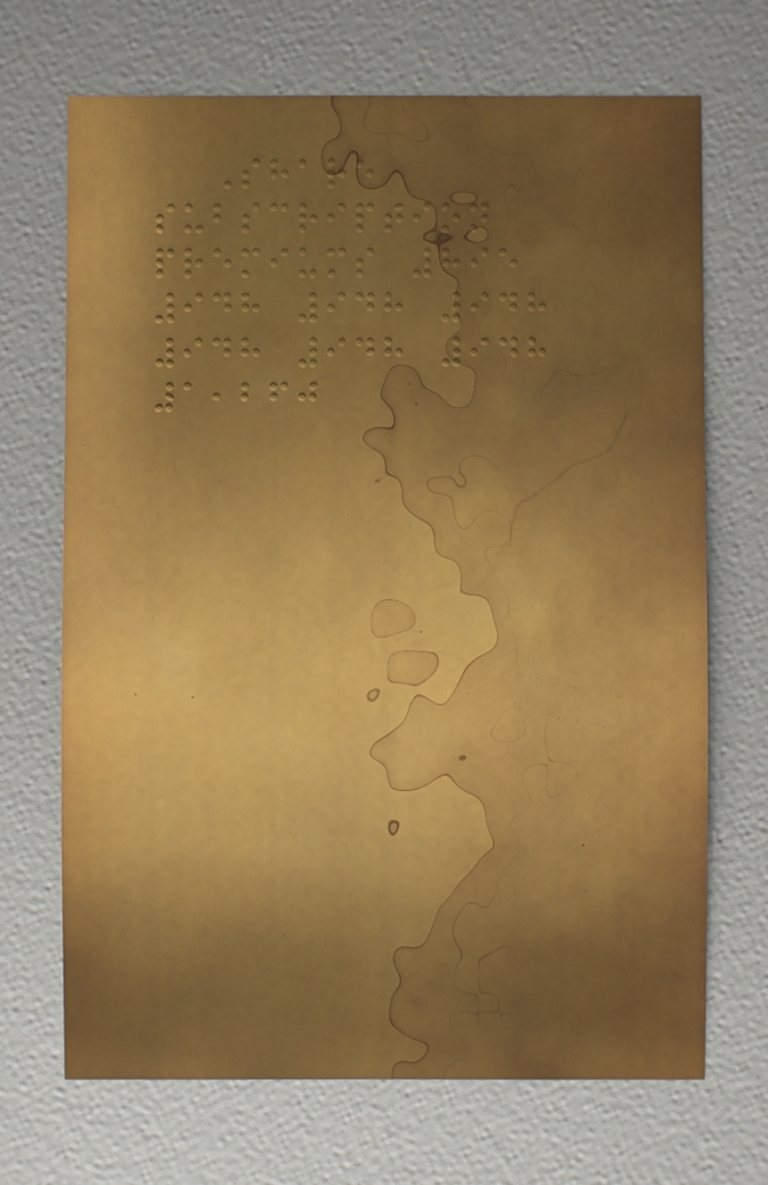Share
subscription
premiums 895
948 948 948
948 948 948
1,260
